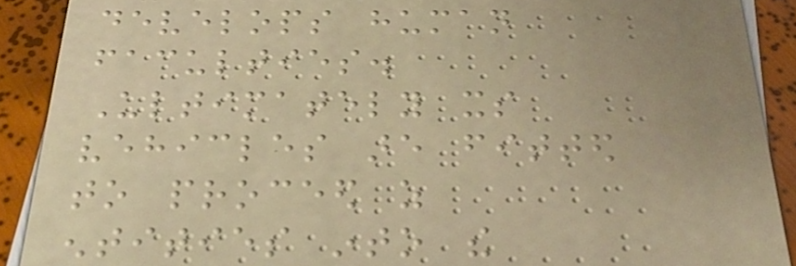develops human
faculties.
Ultimately its
vehicles are fitted
to proceed as
entities into the
